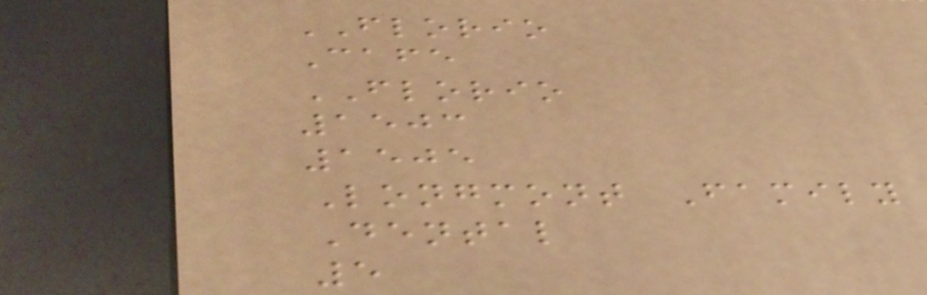FLORIO
Cafe
FLORIO
1503
1505
Longmont Family
Dental
5
